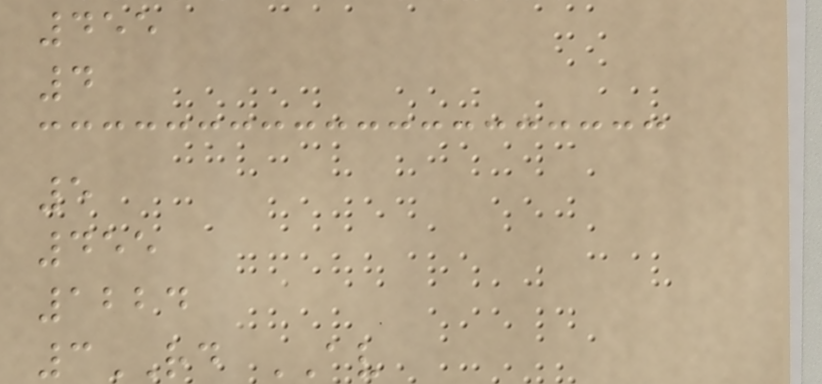455
4
5
455
1224
3RD AV
